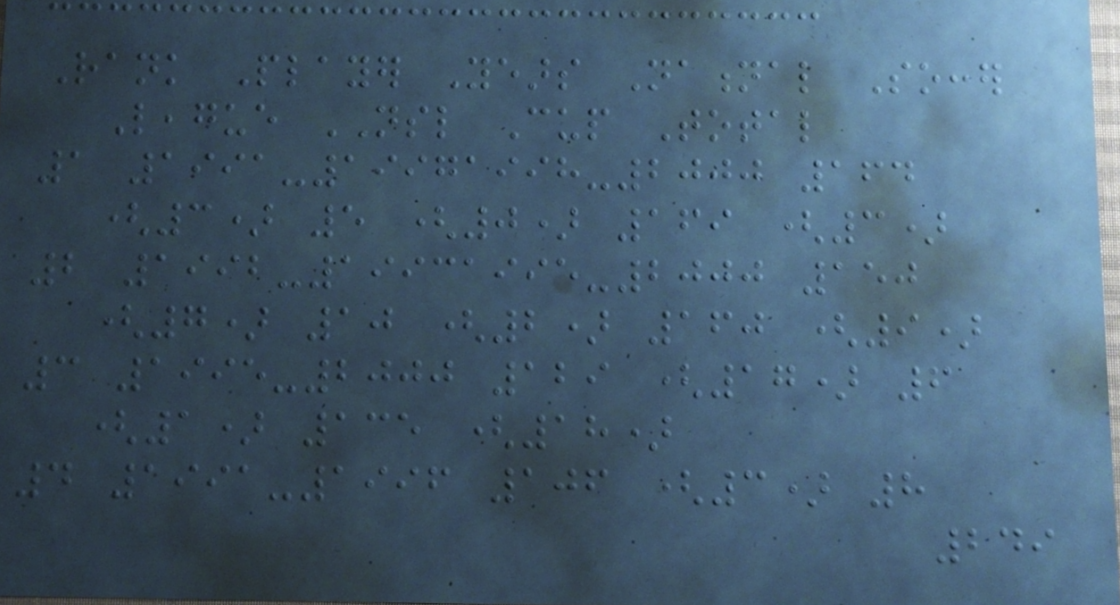Rank Player Years National Soccer
League NSL Cup Total
1 1991-19971998-2000 164
(3) 5 (0) 169 (3)
2 1992-19931995-2000 150
(7) 10 (2) 160 (9)
3 1995-2000 129 (17) 6
(1) 135 (18)
4 1991-1996 106 (3) 8
249
